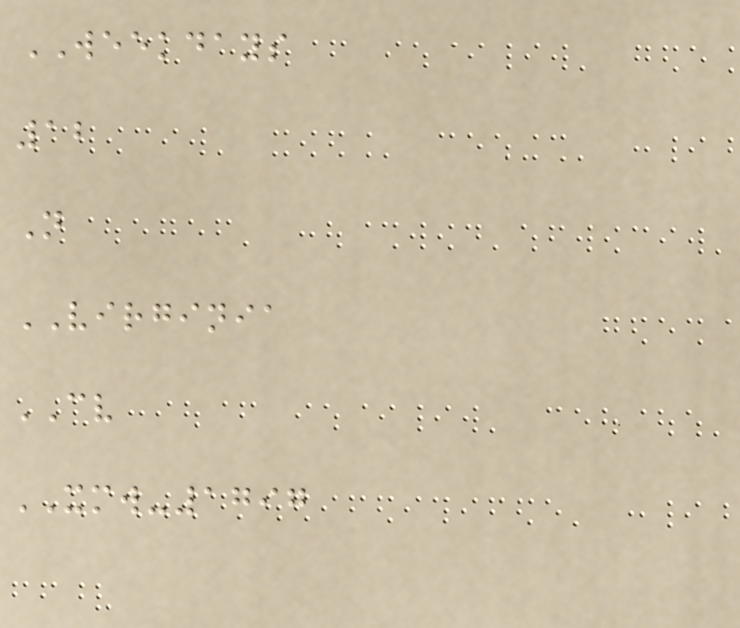WEEKDAYS
12
N
VIRGINIA
CV
XMW-1797
